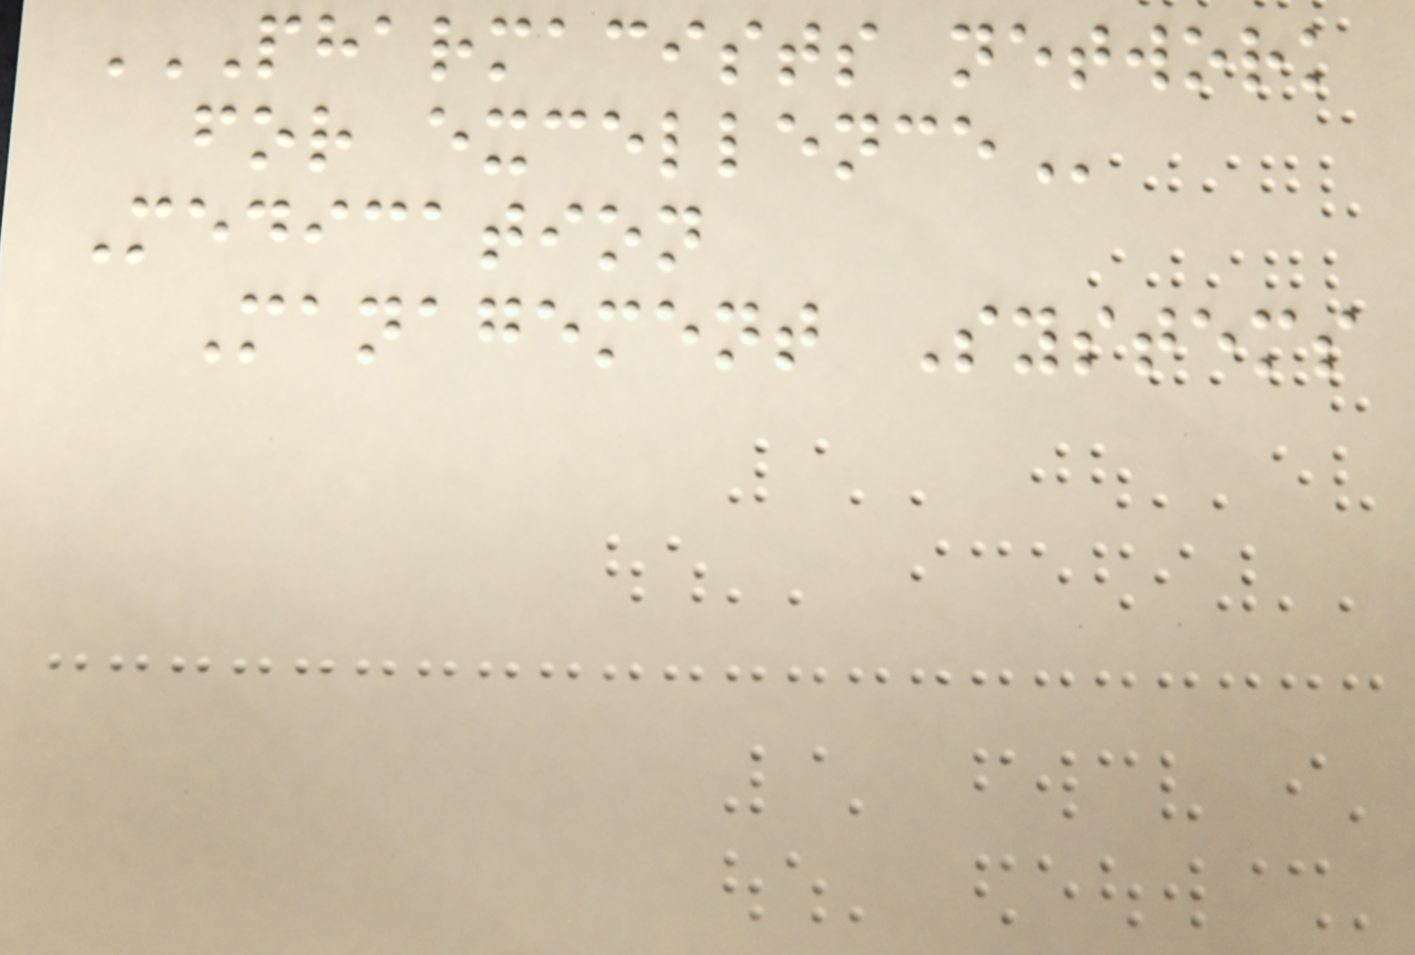PHARMACISTS NETWORK
FOR EXCELLENCE
Medication
Management Systems
